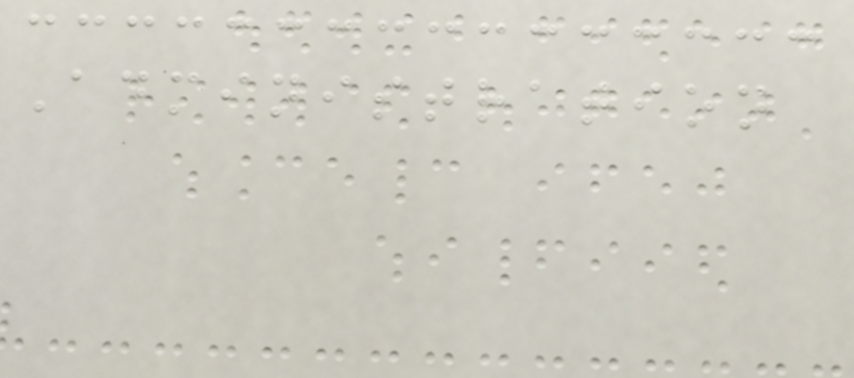Administration
